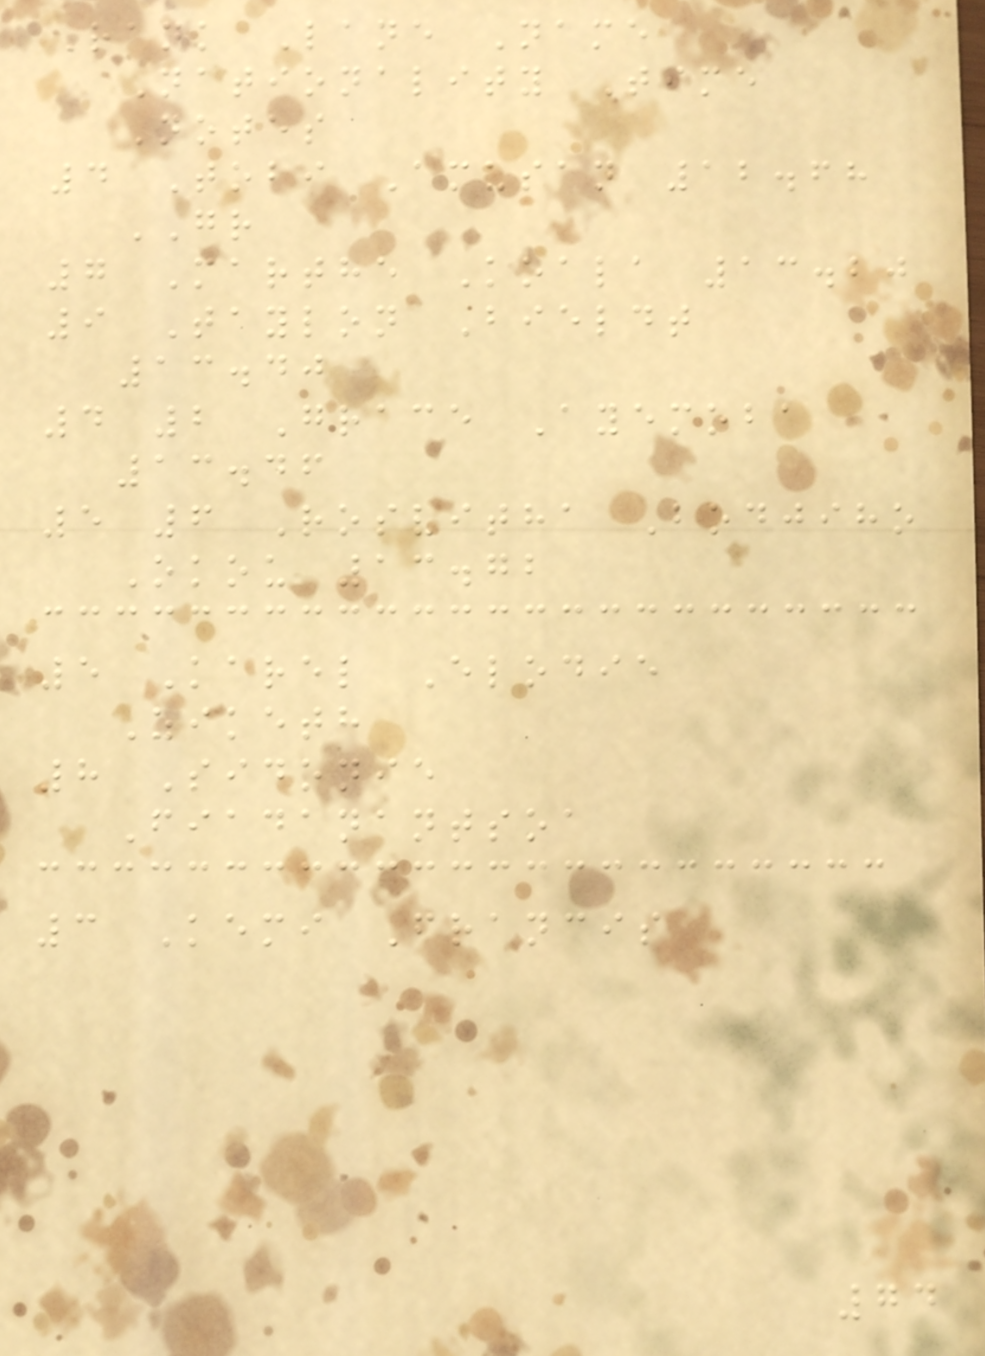Rank Lane Name
Nationality Time
Notes
4 Tobi Amusan 12.68
GR
7 Marthe Koala 13.20
9 Taylon Bieldt
13.40
4 2 Grace Ayemoba
13.46
5 6 Rosvitha Bodjiho
Okou 13.72
5 Karel Elodie
Ziketh
8 Sidonie
Fiadanantsoa
3 Kemi Francis
74
